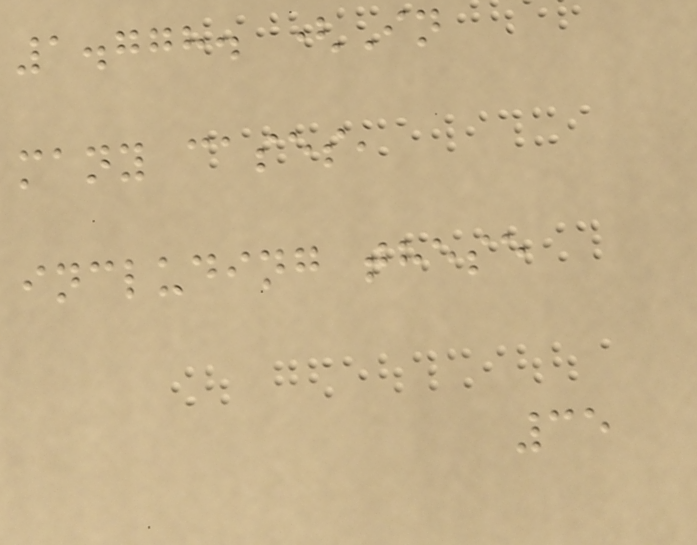1.778. (In
many cases,
including these
35
